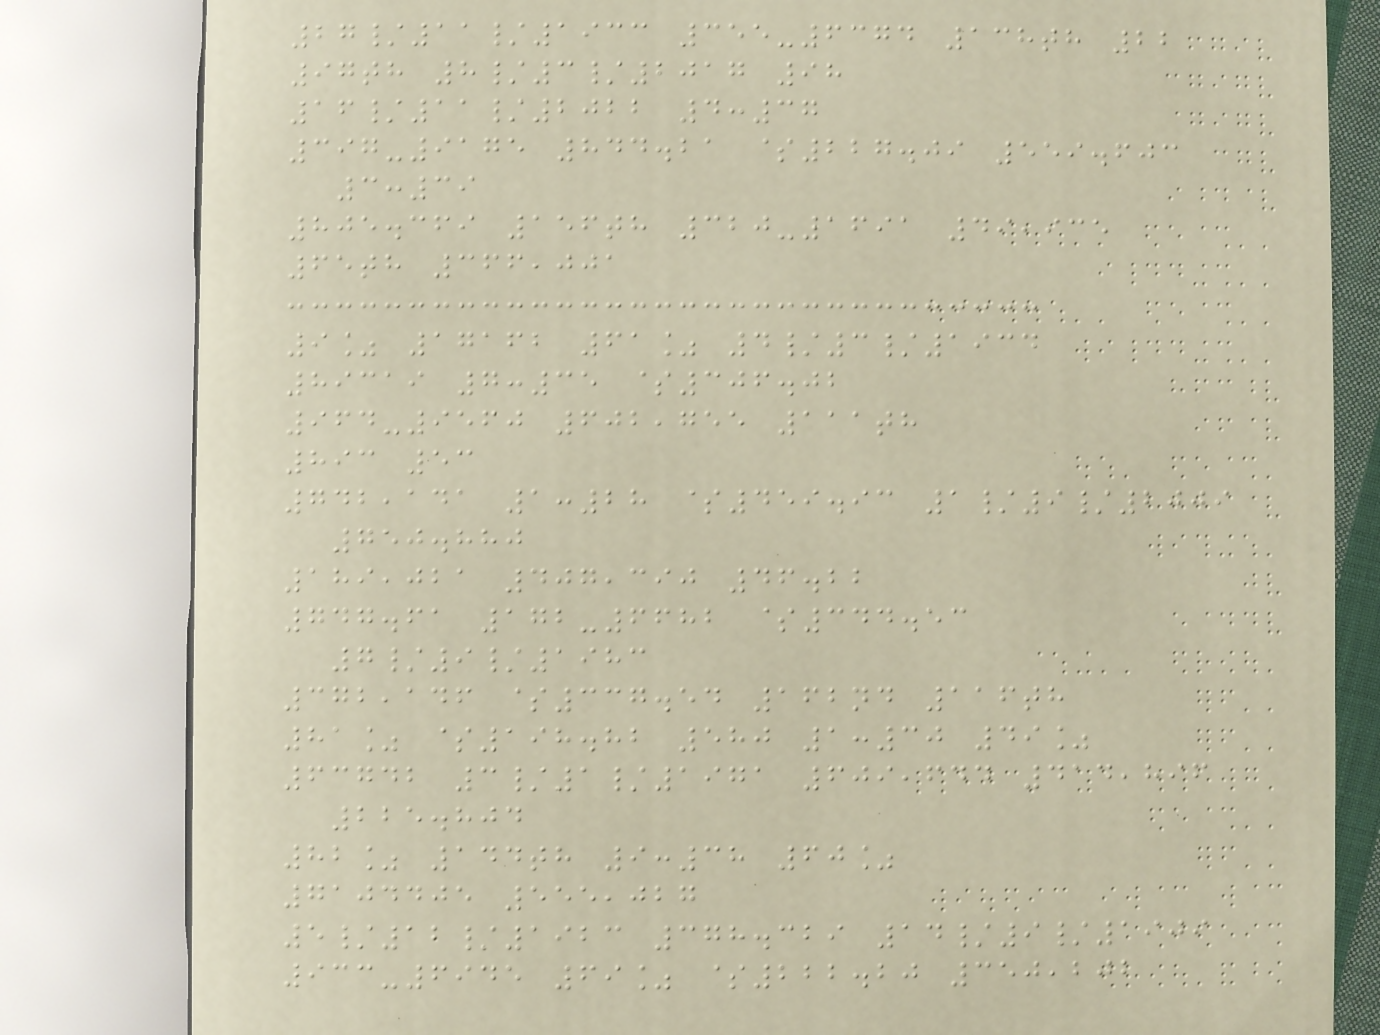27/11/1933 355-6374 138th 22
97th 8/3/2017 98
16/11/2022 4:37
397-9175 844.21 $227.09 559.603
3:39
805.369 156th 320-1691 49,935
65th 366,001
9% 17162 61% 4/3/1934
89319 7:35 $306.02
964-9560 602,755 111th
893 53
742,141 1:28 $459.93 1/9/2009
750.880
189,021 407,390 46.22
747.61 172-6682 $344.53
7/9/1983
372,146 $337.54 162nd 116th
81% $198.82 580 1:30 49%
63742 3/1/1971 609,644 414,896
225.804
82% 144th 9:38 60%
7104405 555,027
5/12/1923 378.329 14/9/1909
933-6945 69% $222.20 350,202
